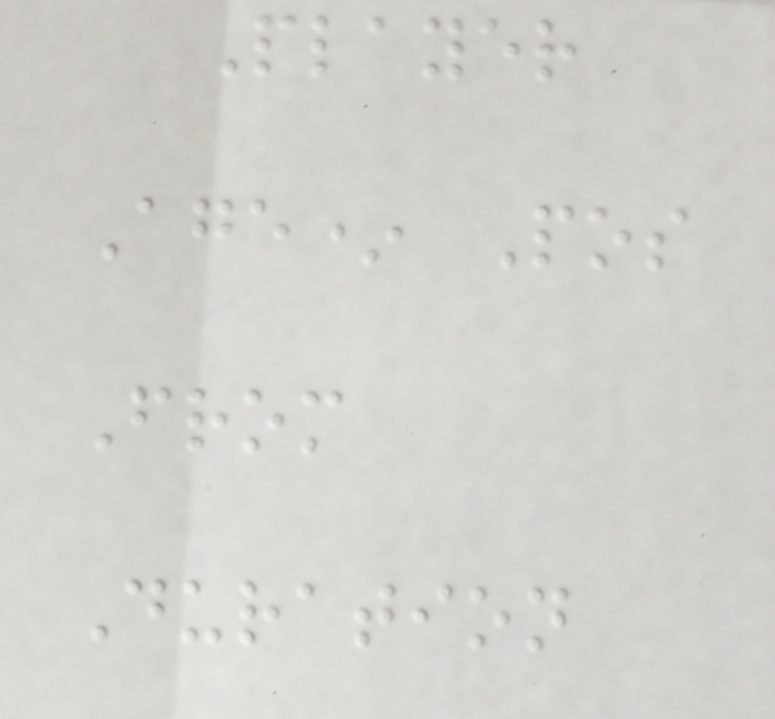Player
Age* Pos
From
Duration
